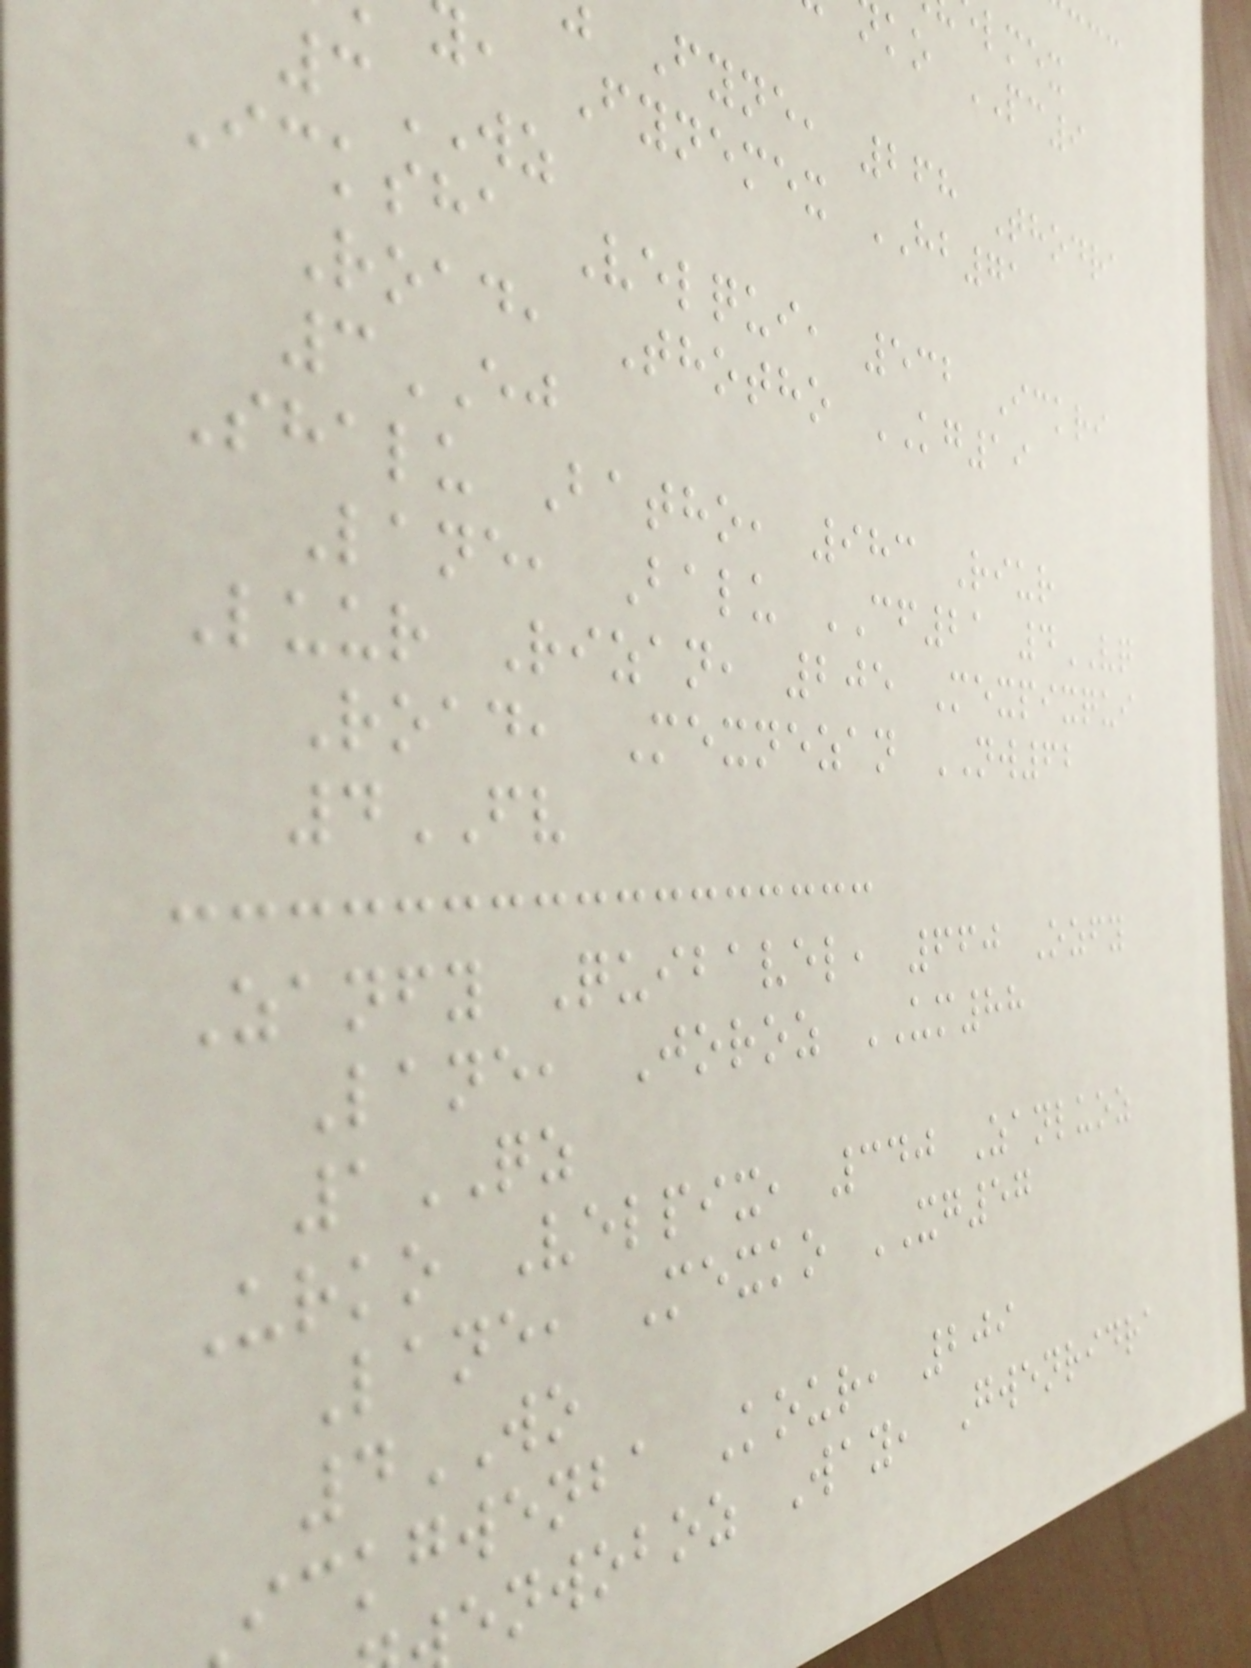ko PC9
Fyne, 268 Thodra
, Fynemex HB71
3WZ
Icksha Velqui, 532 Ickri
Road, Thotho KG19
3EJ
Shalu Batho, 983 Riur
Lane, Balu CF21 4VQ
Luur Rizan, 205 Mexpixqui
Road, Mexnezan NW62
4FV
Zanfy Quibavel, 660 Ozfy
Lane, Joroz UM88
1QZ
Urko Velpix, 340 Zanluoz
Lane, Mexko XG57
4WO
ickgwenba Kour, 209
enwoboz Way, Gwenridra
